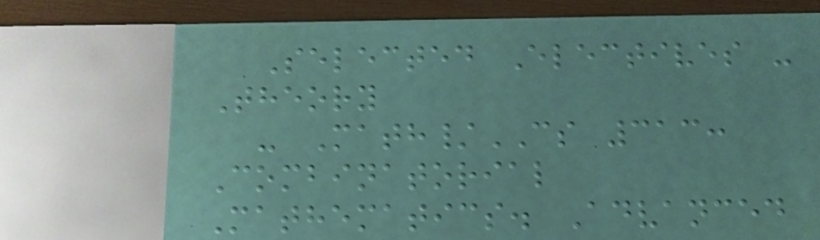Selected Electives -
Theory
- Math/CS 313:
Combinatorial
Mathematics. Advanced
